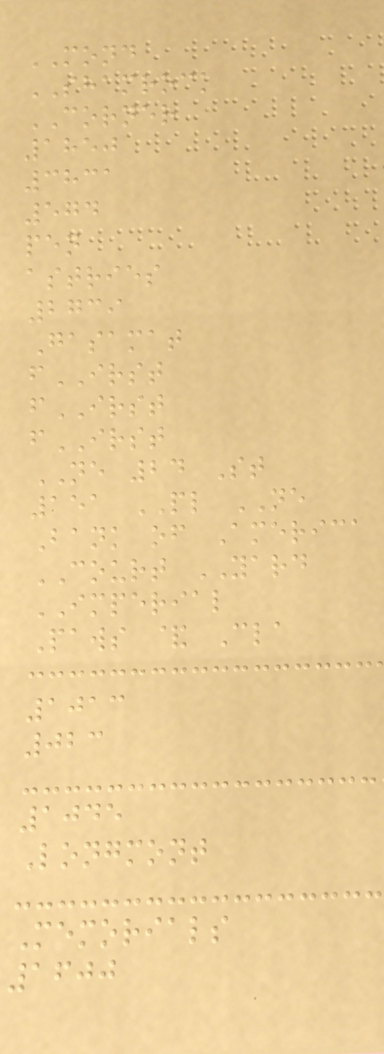MOND
SHAMROCK
CORNER
1850
3831
574
pen
astries
2739
Gasamat
fIRST
fIRST
fIRST
NE 24 St
151 PL NE
Bank of America
COURT YARD
IMPERIAL
Paws & Cla
1013
023
1045
Longmont
Memorials
1600
